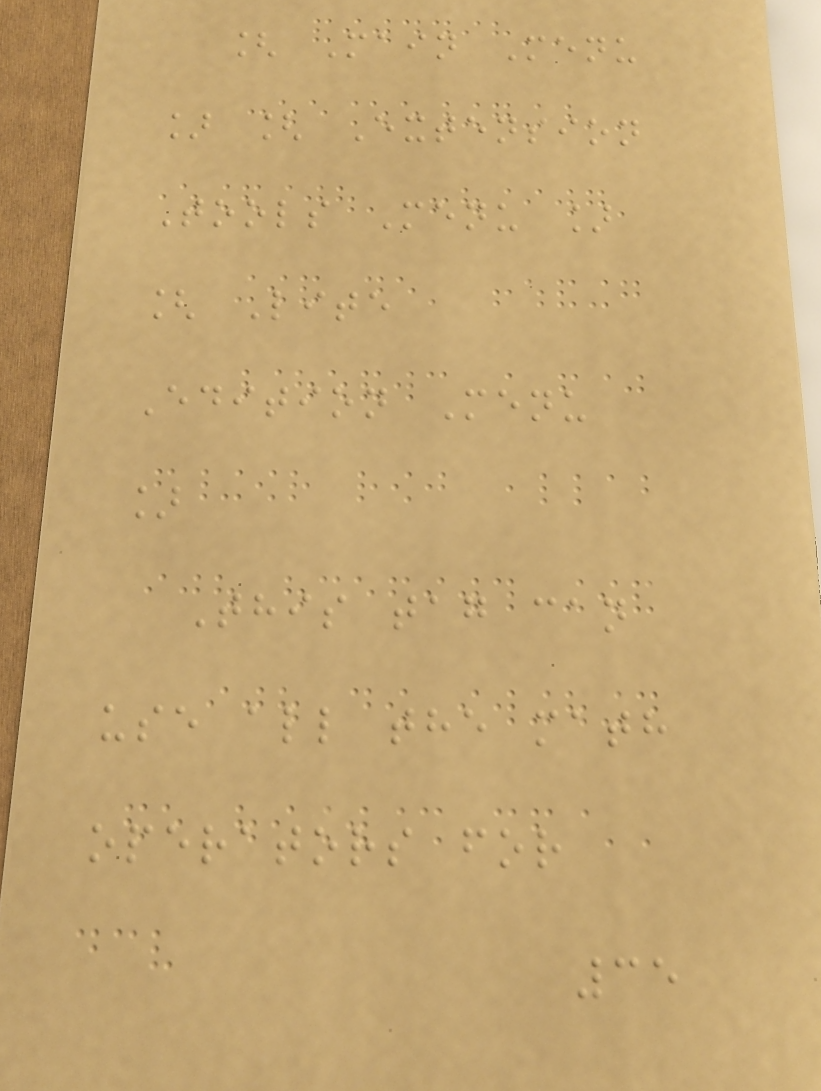[ Main Menu
] [ Extension
Tools Menu ]
[ Lite
Edition Menu
]
This tag can
use all the math
operators for
35
